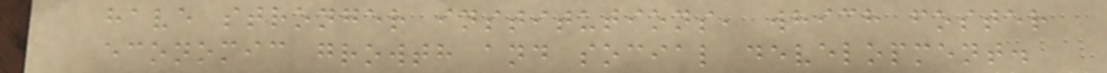have stronger institutions, which foster
economic growth and social development.
